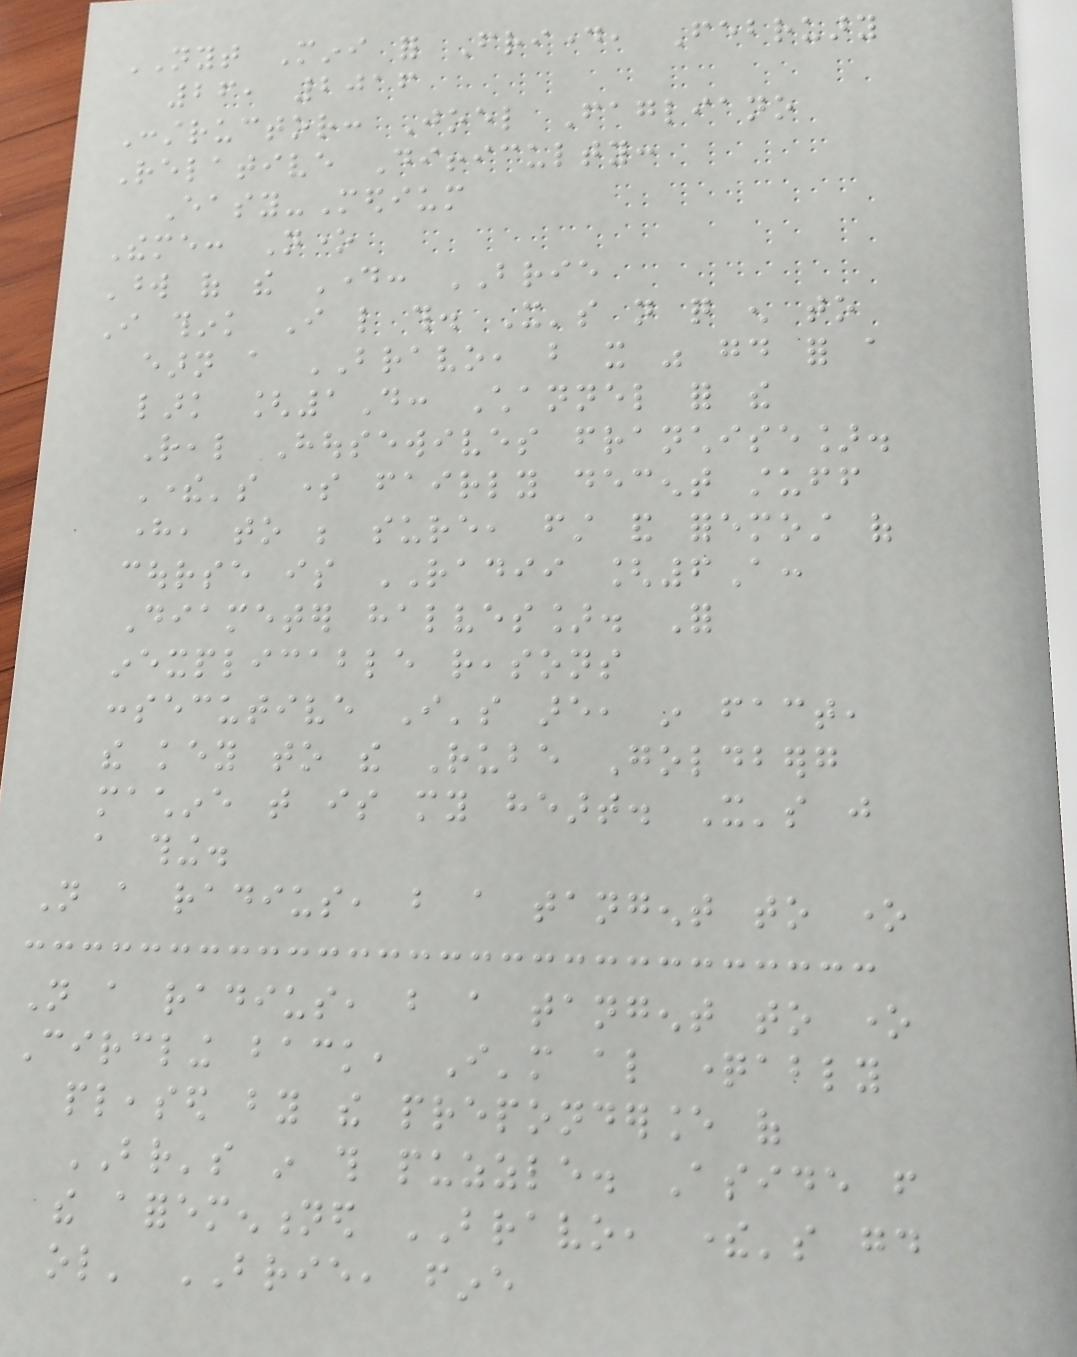NYT Mini for Friday, February
26, 2016
Constructor: Joel Fagliano
Relative Difficulty:
Easy-Medium
Theme: None
Word of the Day: BRIE
I think I like this. It's not quite enough to
earn a BRAVO, but it was good for a
lark [1D: Channel for the
Real Housewives franchise].
There's some fairly decent stuff
here, to be sure, first and foremost of
course is RADII [6A:
Diameter halves]. For
inexplicable reasons
consecutive I's are, in fact,
the key to the Rube Goldberg
machine that is my heart. It's just
a thing.
Not a radius, but a tangent to one
Not a radius, but a tangent to one
Circling back, I'm also questionably
pleased by the preponderance of
BR's in this puzzle. Aside from
the aforementioned BRAVO, there's good
ol' BRIE, fine
